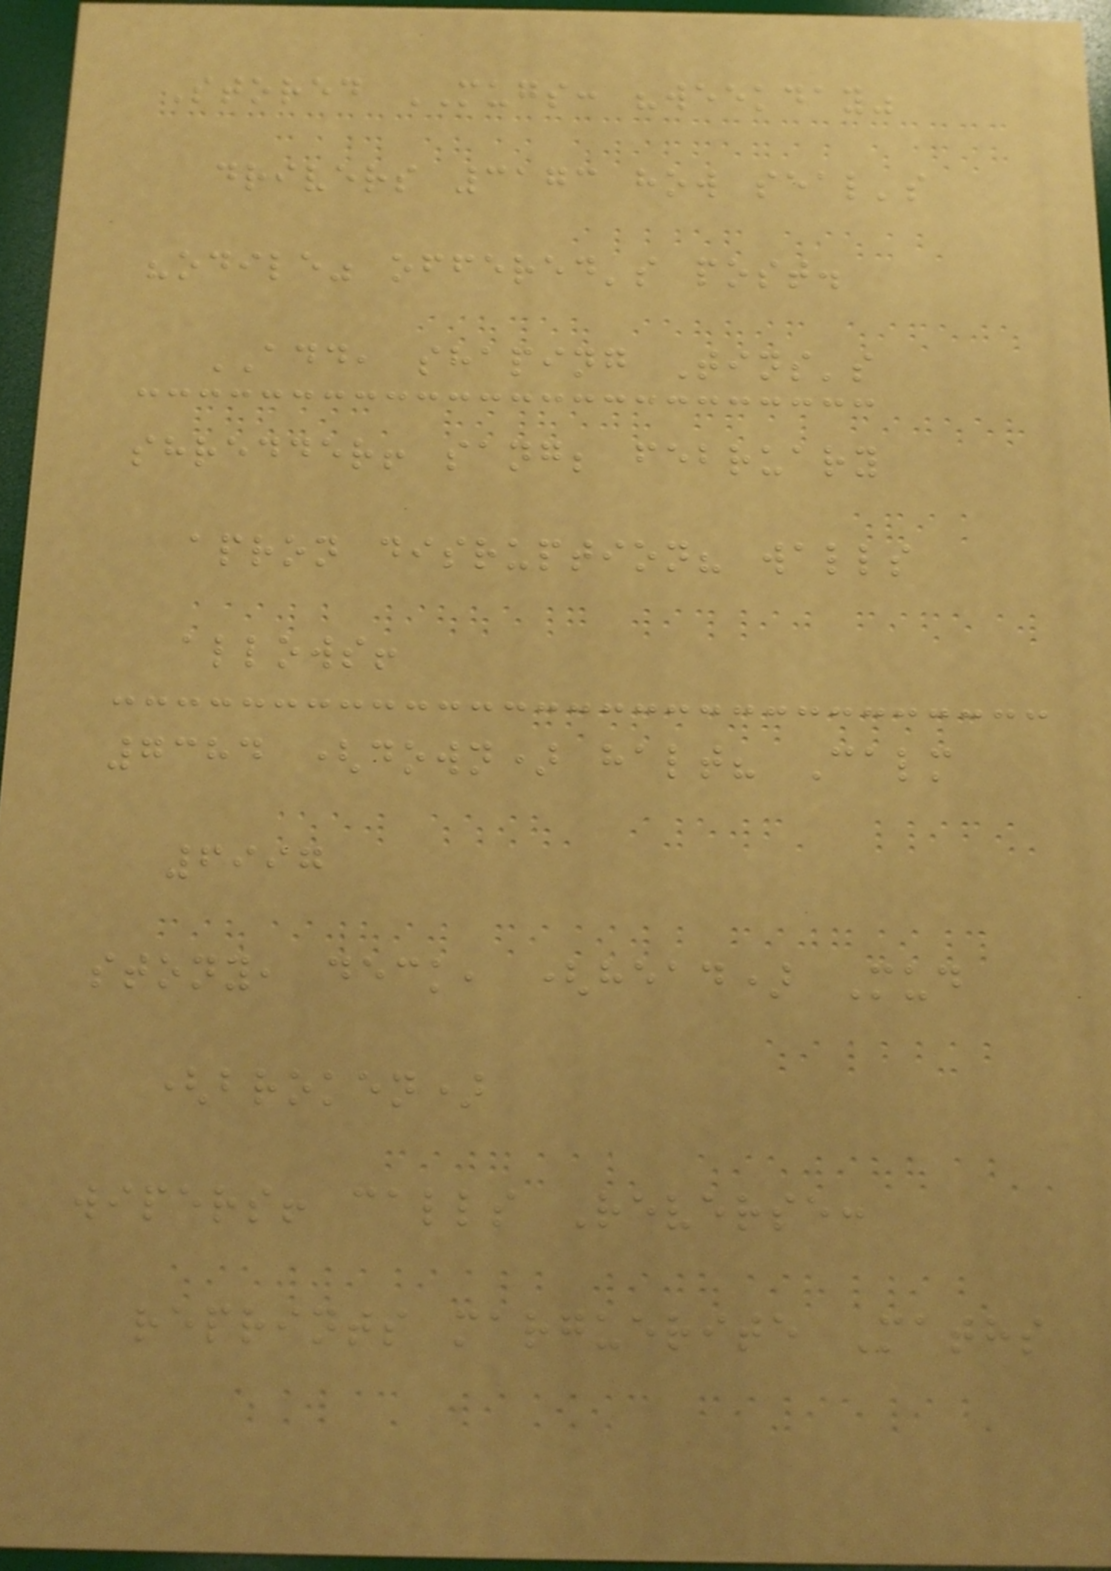Stored MUGS: "weekday"
drivers 3173 how seal's
"odile" offered's post.
ADD, shaping Tins's
shredder! sang; february
apron disruption? walls
allows!
7384 (down) halt? Calm
6997
stony, deck, (head) Mud
(broken)
wipers! calls Reverse:
reprints marguerite Maths
